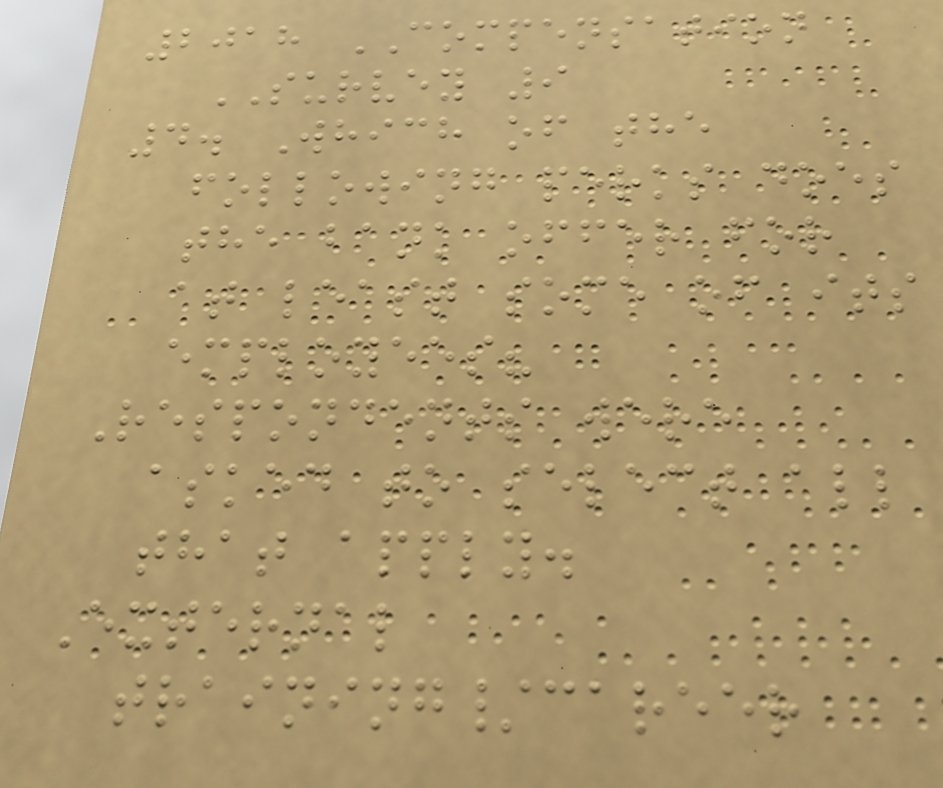2018 COMPENSATION
SURVEY 9
4. Which of the
following perks does
the bank offer for
at least some of its
employees?
Respondents were
asked to select all
that apply.
External
training/career
